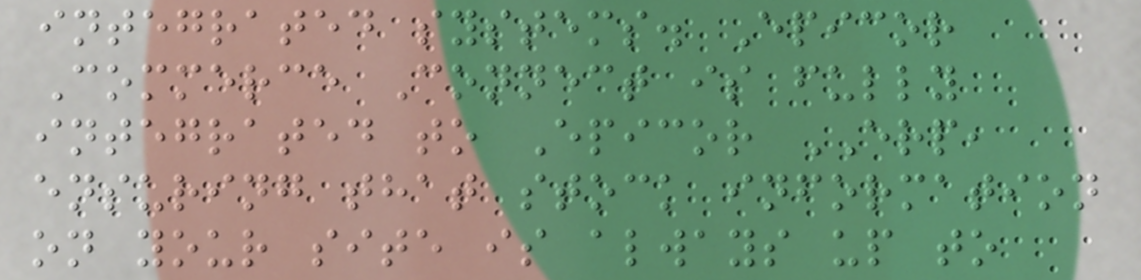integrated systems. Epicor
Commerce Connect is fully
integrated to Epicor ERP,
ensuring that stock information
on your site is always up to
